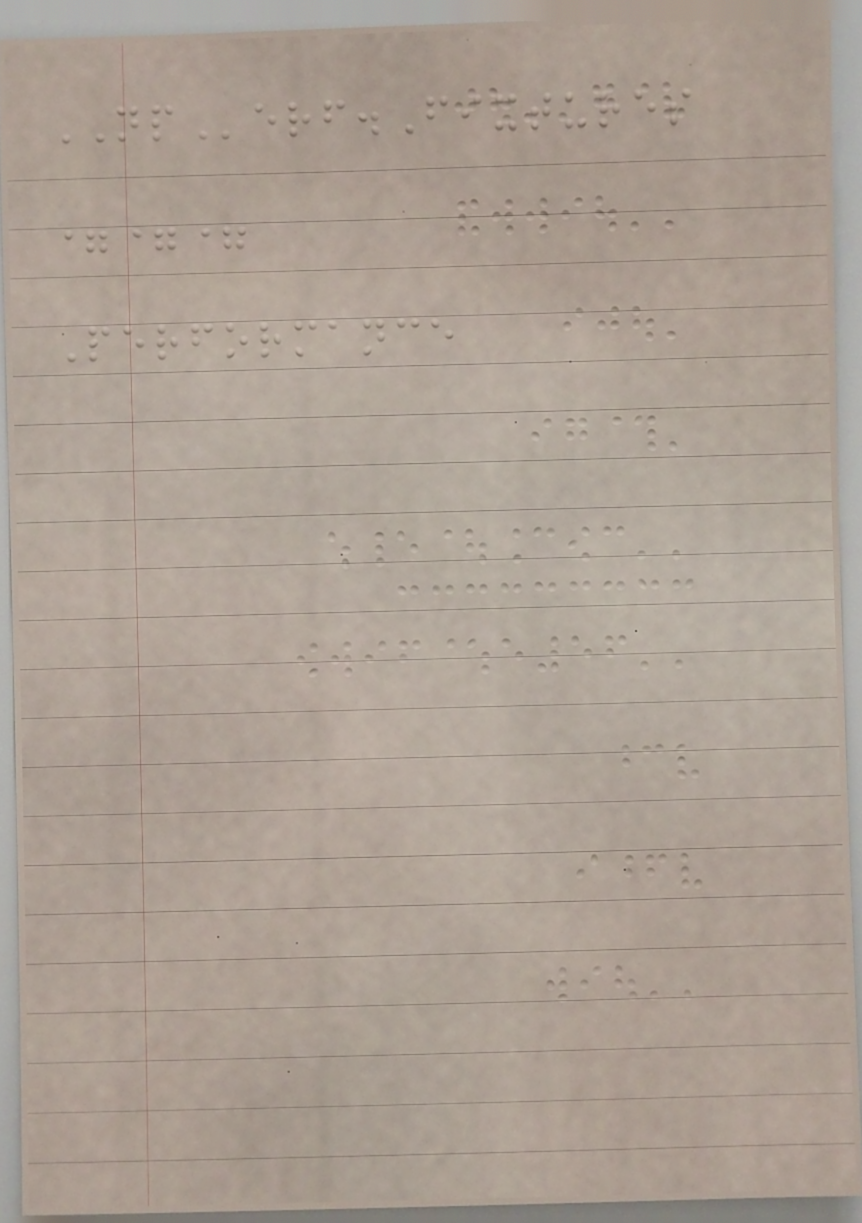NPerf.Fixtures
===
Performance
